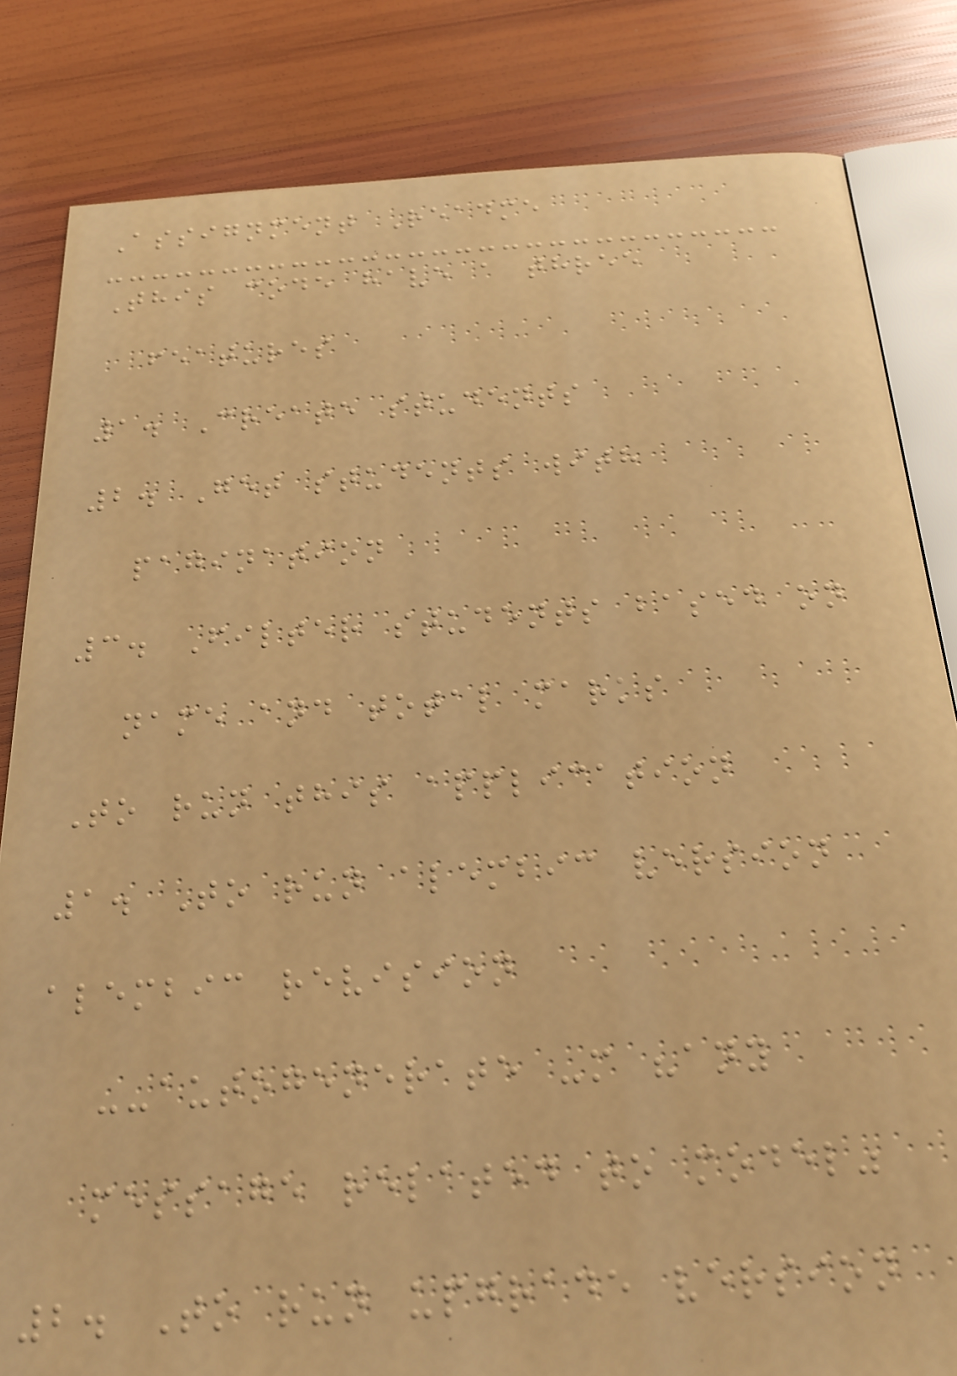Assignment Readme
This code have a three
features
1. Create students
2. Get students with
pagination
3. Filter students based on
name and total marks
To run this application
1. To run alembic version
alembic revision
--autogenerate -m "any
message related to model"
2. To run upgrade version
